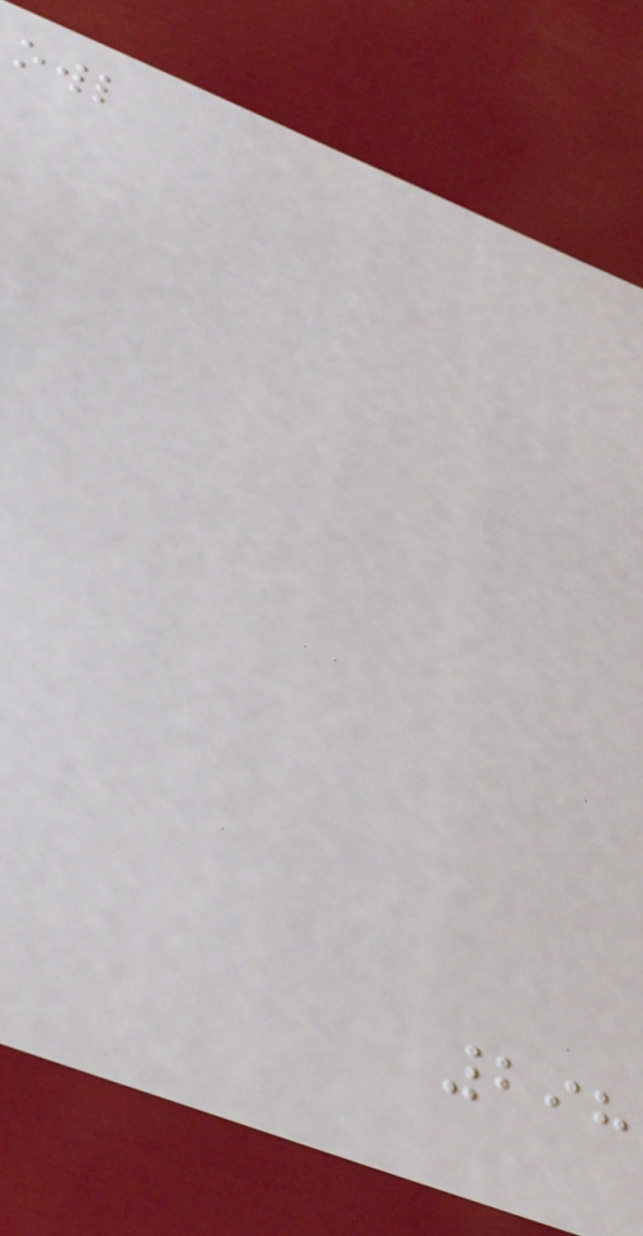owl
298
